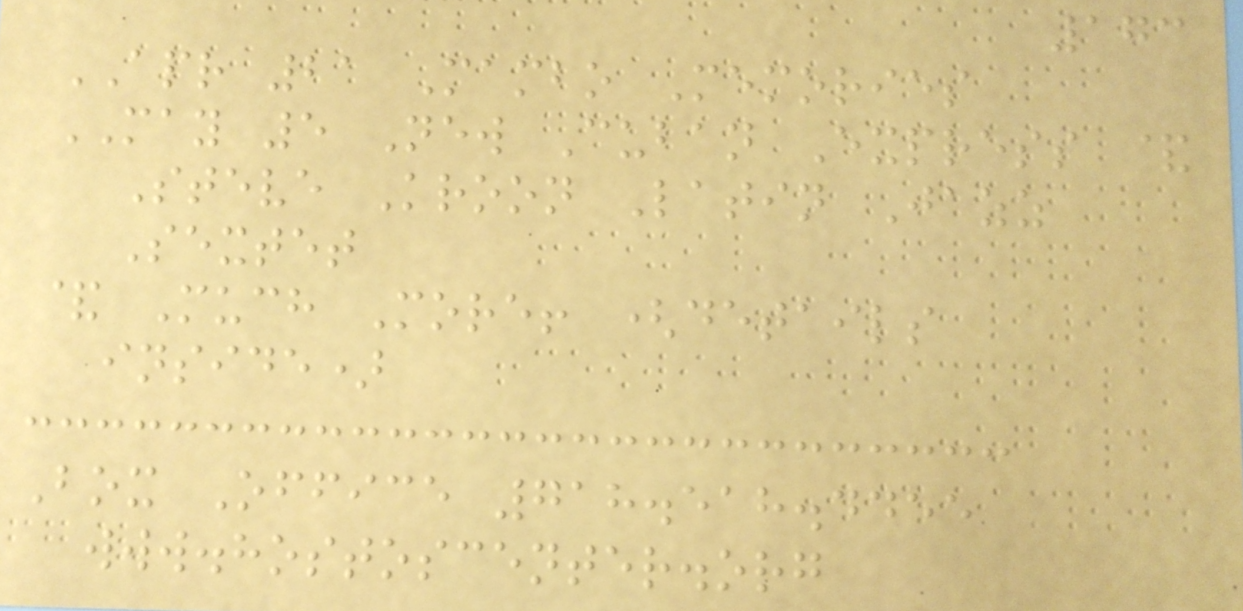173
APR 21 Mambo Memories
MAY 5 New Cuban Express &
Steve Kroon Latin Jazz
Sextet
& Much More! (details
inside)
Box Office 718.518.4455
www.hostoscenter.org
